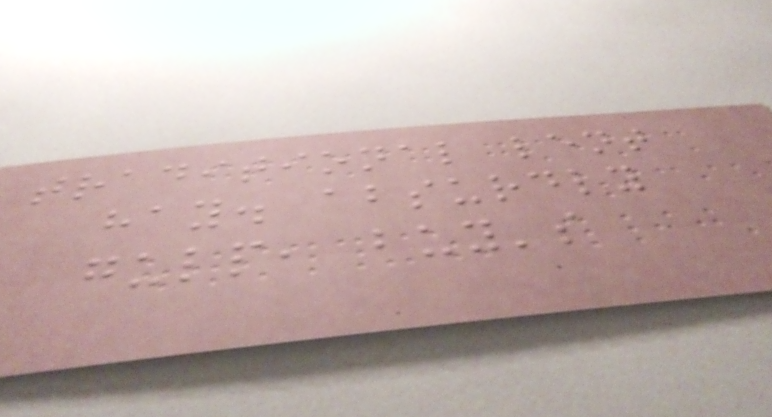traditional lent
hay. absurdly
gulp, buy's
